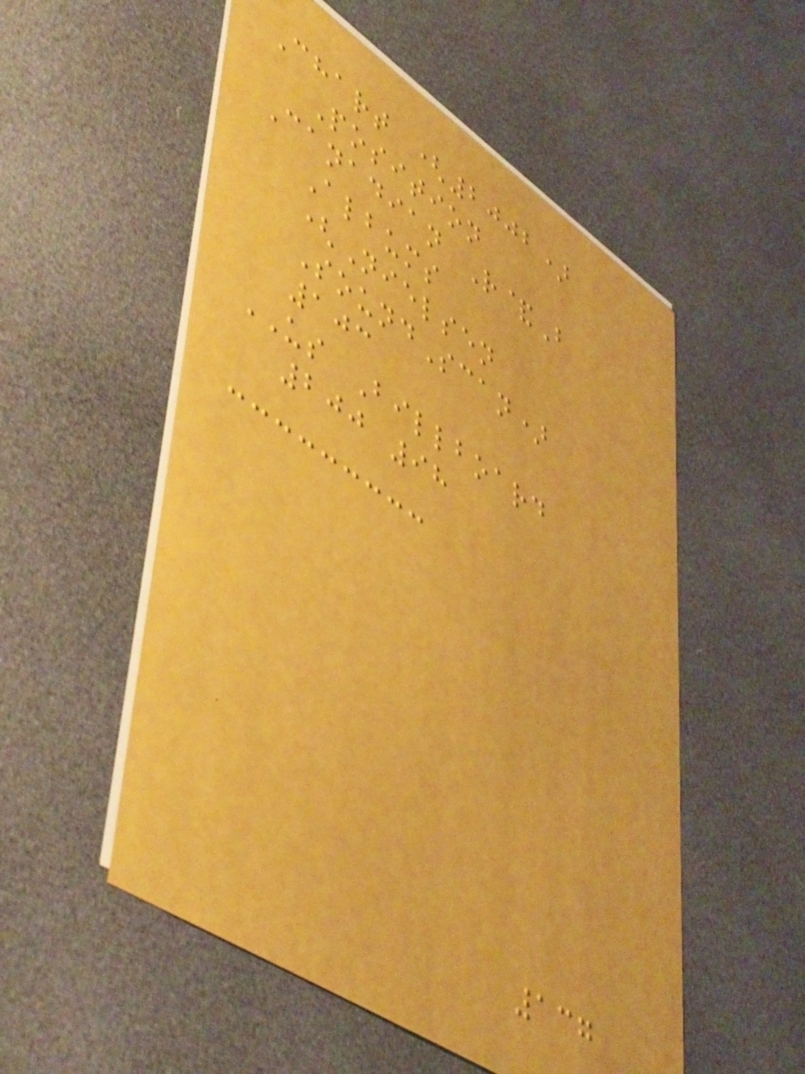Chart (2002)
Position
Canadian R&B
Albums
(Nielsen
SoundScan)
103
US Billboard
200 98
137
